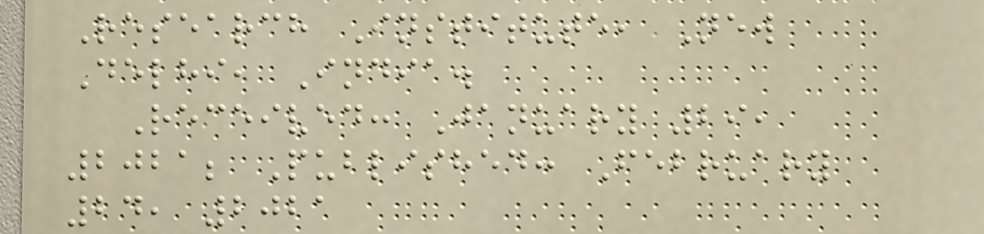Research Institute, New
Delhi, India.
Received: January 29,
2021; Published: February
24, 2021
